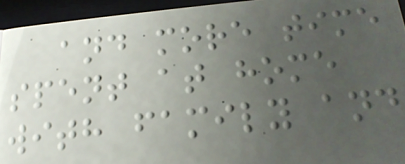and more time
spent at home
with family and
